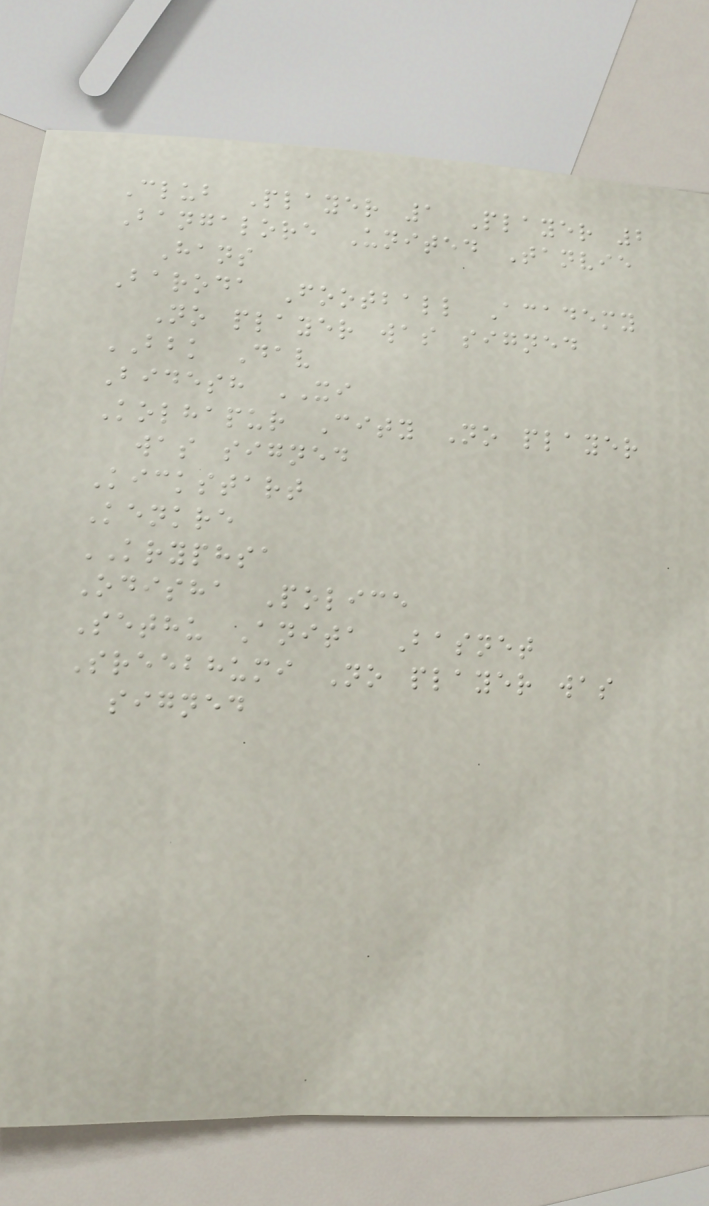Club Player 1 Player 2
Bangalore United Tanvie
Hans
Baroda Football Academy
No player was signed
BBK Dav
Bidesh XI
Kolhapur City No player
was signed
Kickstart
Kenkre
KRYPHSA
Odisha Police
Sethu Anita Basnet
Sreebhumi No player was
signed
